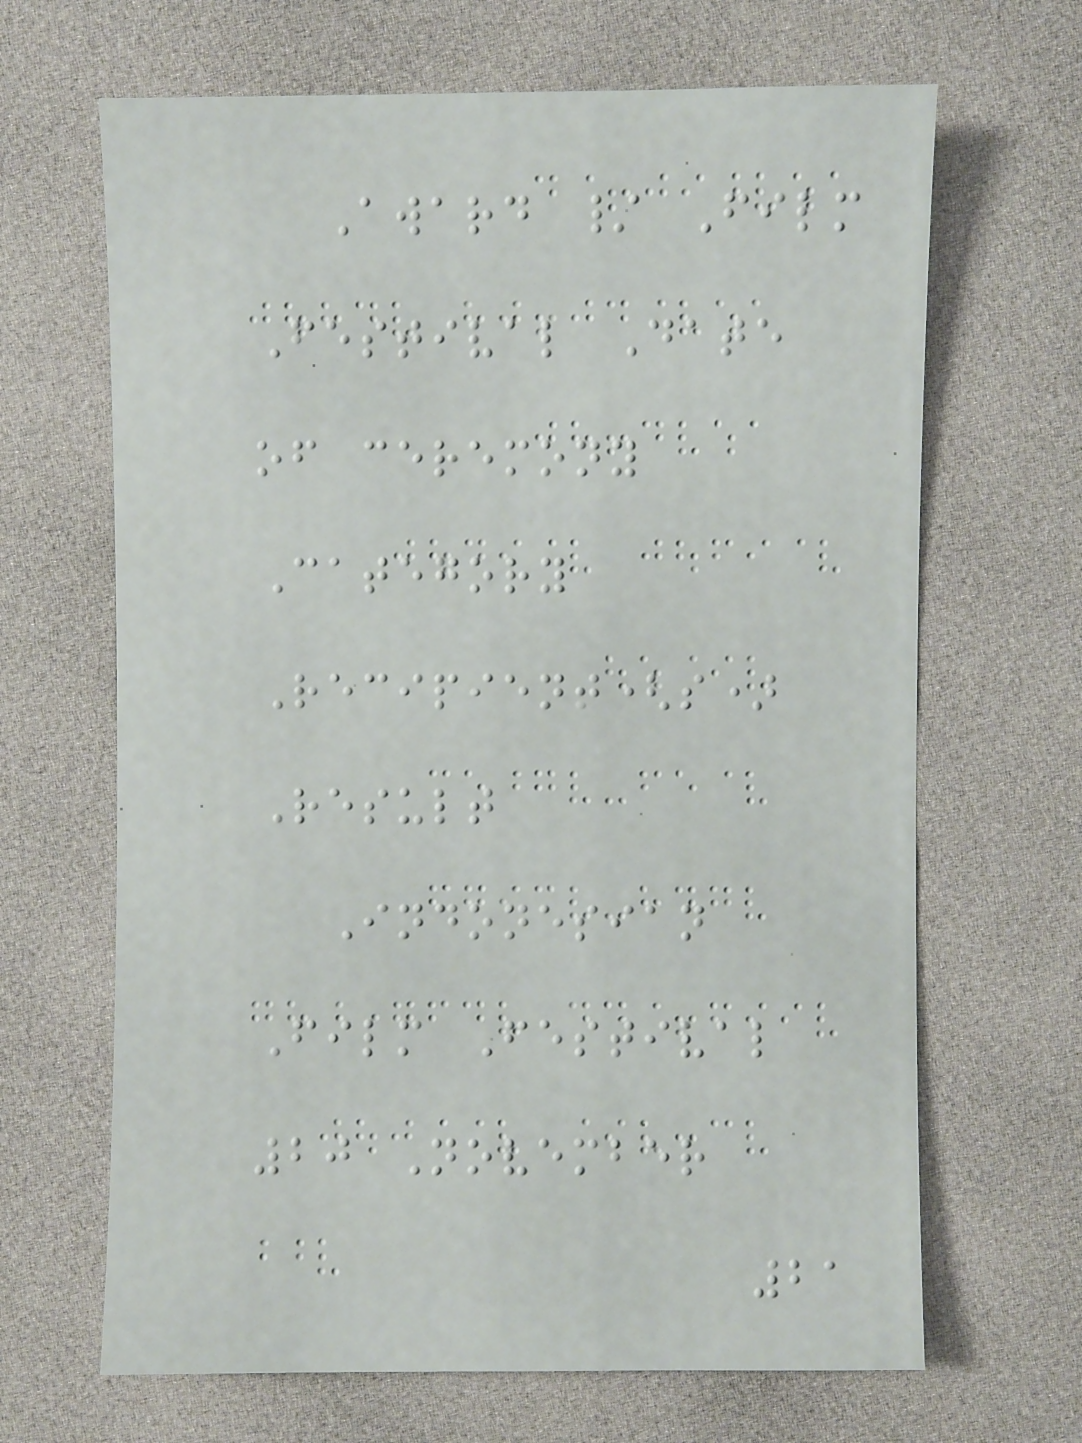Award / Film
Festival Date
of ceremony
Category
Recipient(s)
Result
Indonesian
Film Festival
20 November
21
